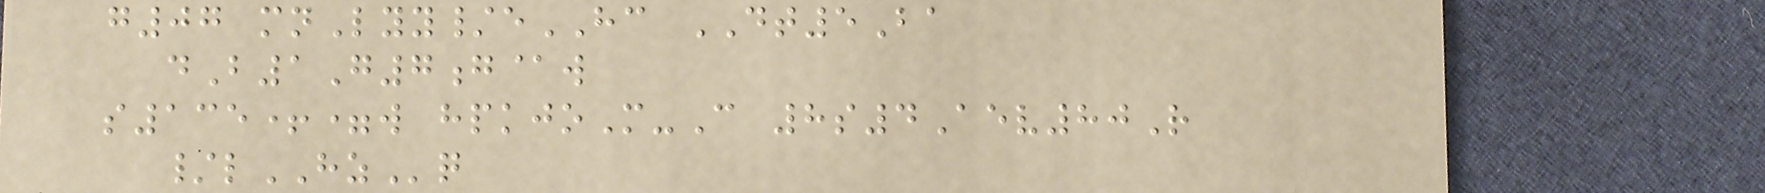g07 mnLyy/eHC DT5Ba
dB1G7g@w
s135+=w hpkjoM-C 8s4Aev80R
/lHZq
